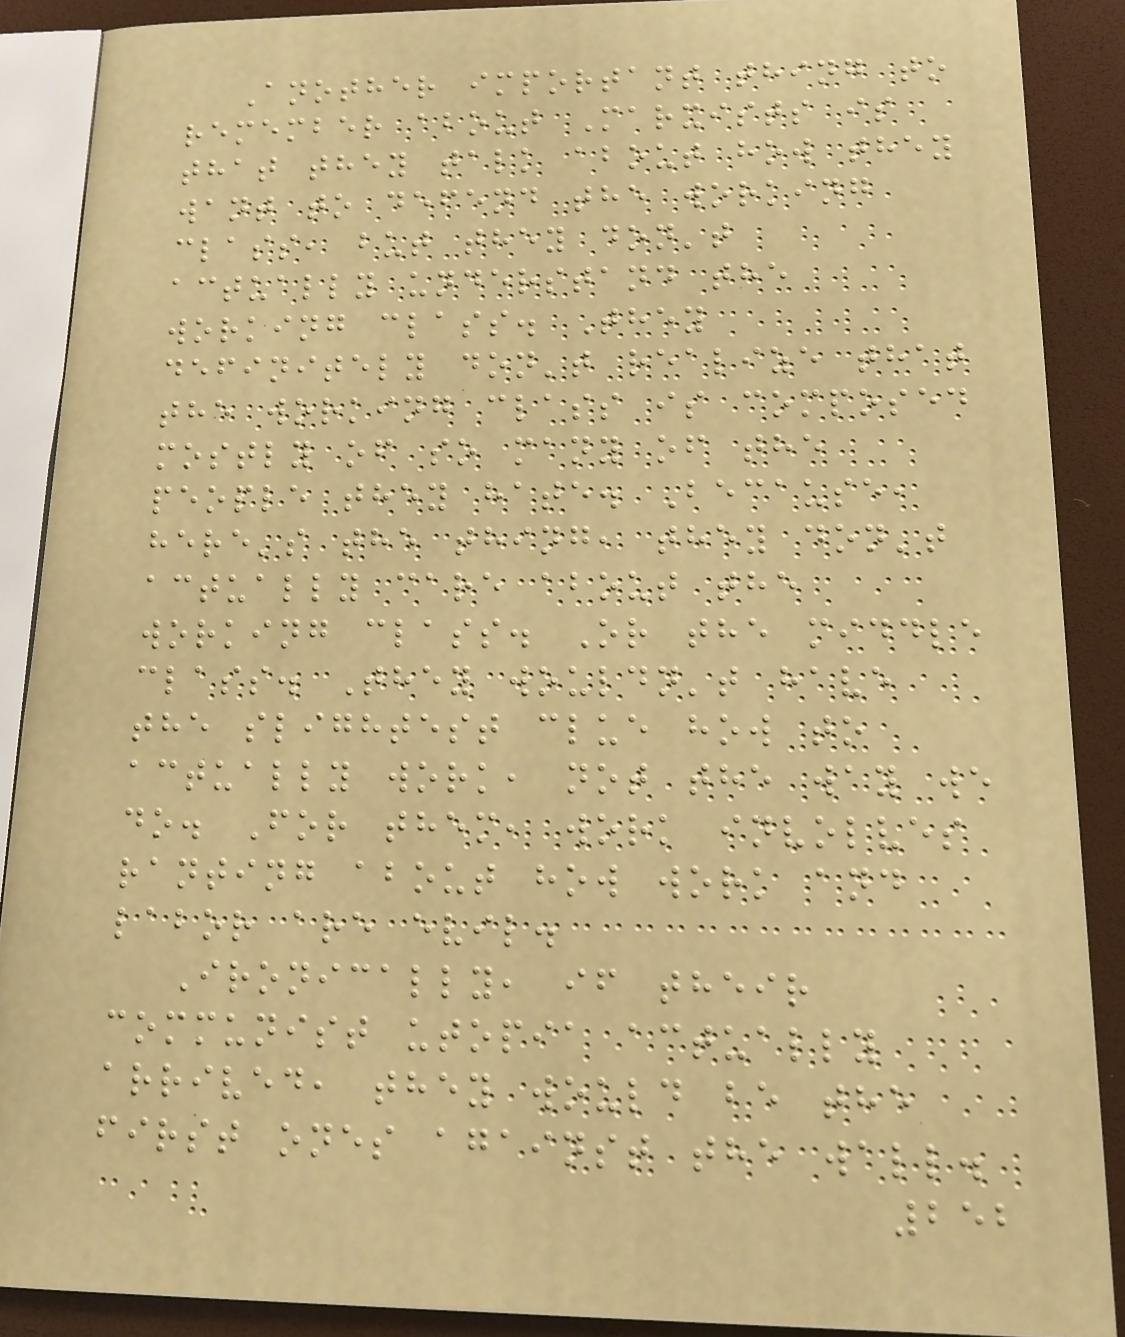Another important thing to
remember about Marxists is
that they talk about how they
want to defend the working
class, but they don't
actually understand the
working class. They
definitely don't realize that
the working class is composed
mostly of so many of the
people they hate. Because,
here's the thing, they don't
actually care about the
working class. Or the middle
class. They wouldn't have
the slightest clue how to
actually work, not the way we
do. For them, work involves
ranting about how work and
labor are evil.
Ironically, if their
communist utopia actually
arrived, they would be the
first ones against the wall.
252
